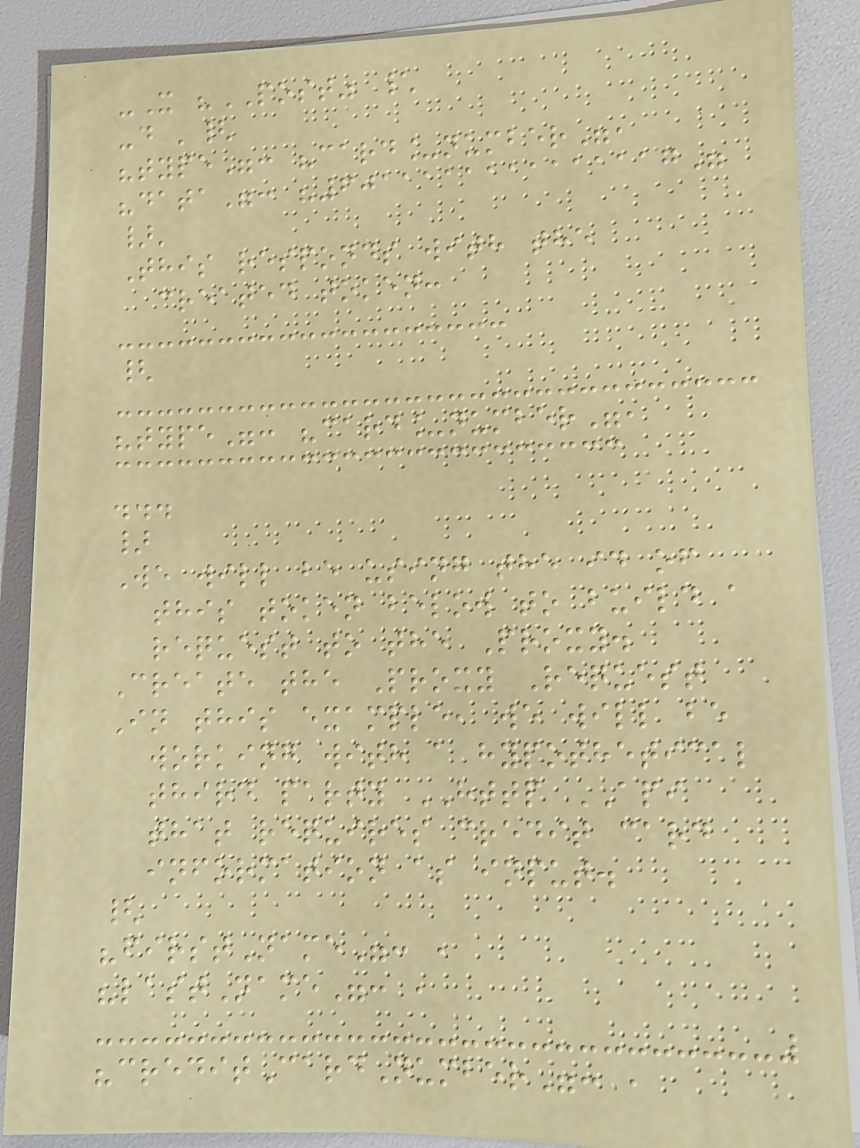-X "POST" \
-d '{
"type": "card_number",
"data": "6011111111111117"
}'
This responds with the
created token:
{
"type": "card_number",
...
}
We will be using the id of
this token below to build a
request to the Proxy.
Create the Proxy Request
In this example, we will be
working with a hypothetical
third party HTTP API
that requires credit card
information as input.
{
"firstName": ,
"lastName": ,
"creditCardNumber": ,
